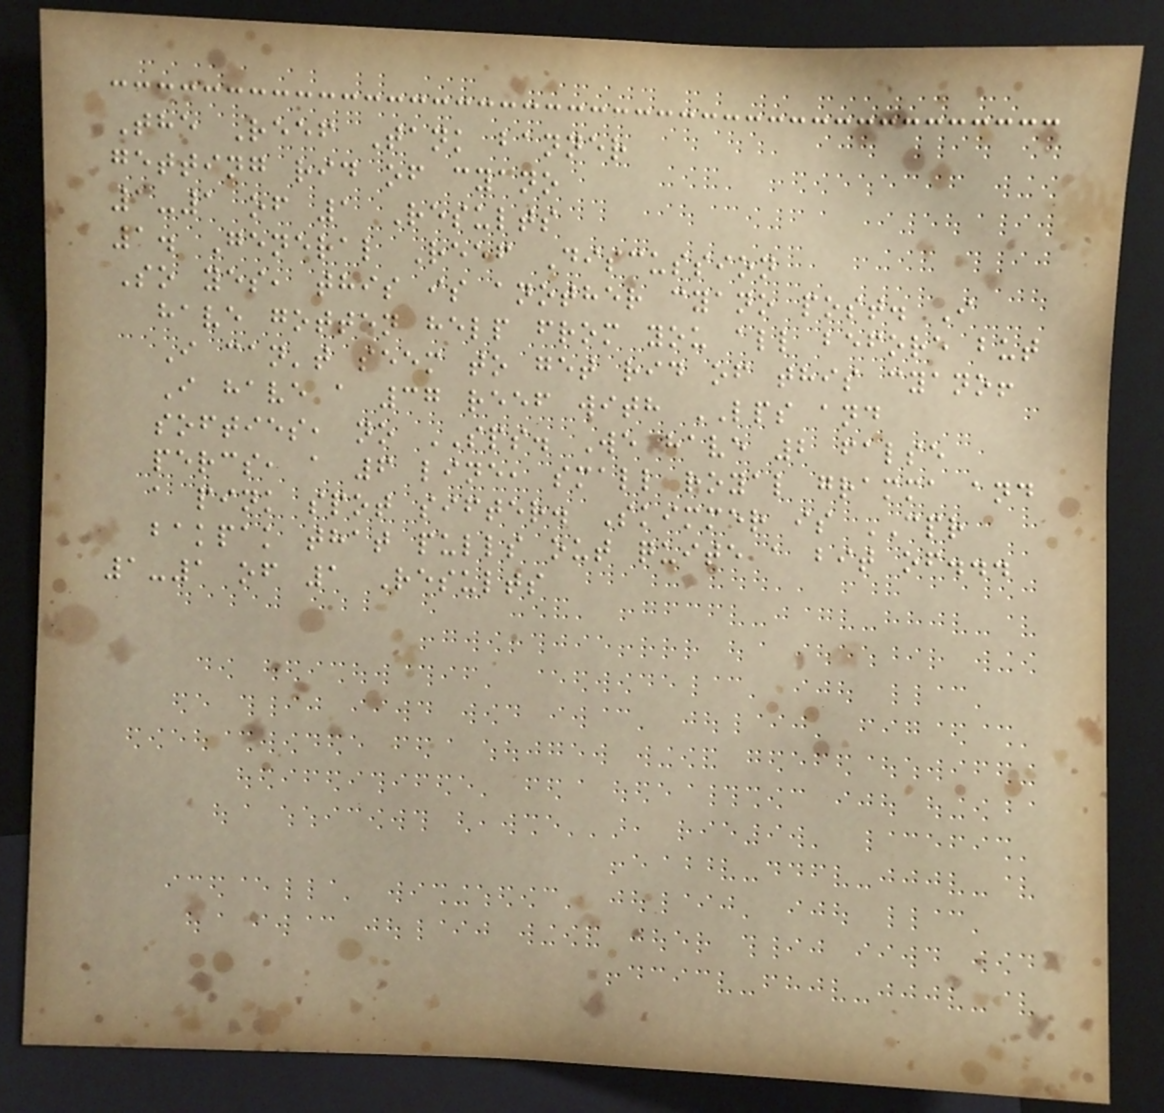The Reef Tank banner
getting rid of cyano
1-1 of 1 Results
1. General Reef Discussion
So yes, this is another cyano post. I
have gotten help from you all before but
I can't seem to get rid of this cyano!
I have a 37 reef with LPS and
softies, no SPS. We have 2 false
percs, a 6 line, small royal gramma and
a pink spot sifter. Skimmer is CPR
bakpak that pulls out quite a bit of...
1-1 of 1 Results
